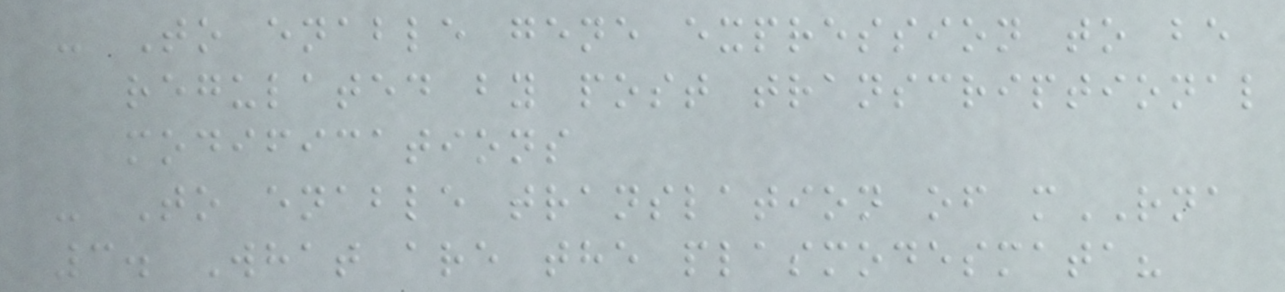- To enable gene expression to be
regulated by post transcriptional
modifications
- To enable translation of mRNA
3. What are the plasmodesmata?
